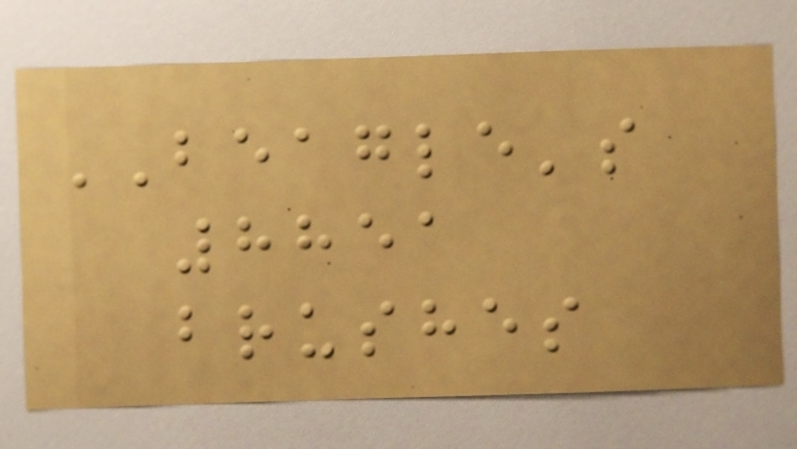BEAGLE's
8851
brushes
